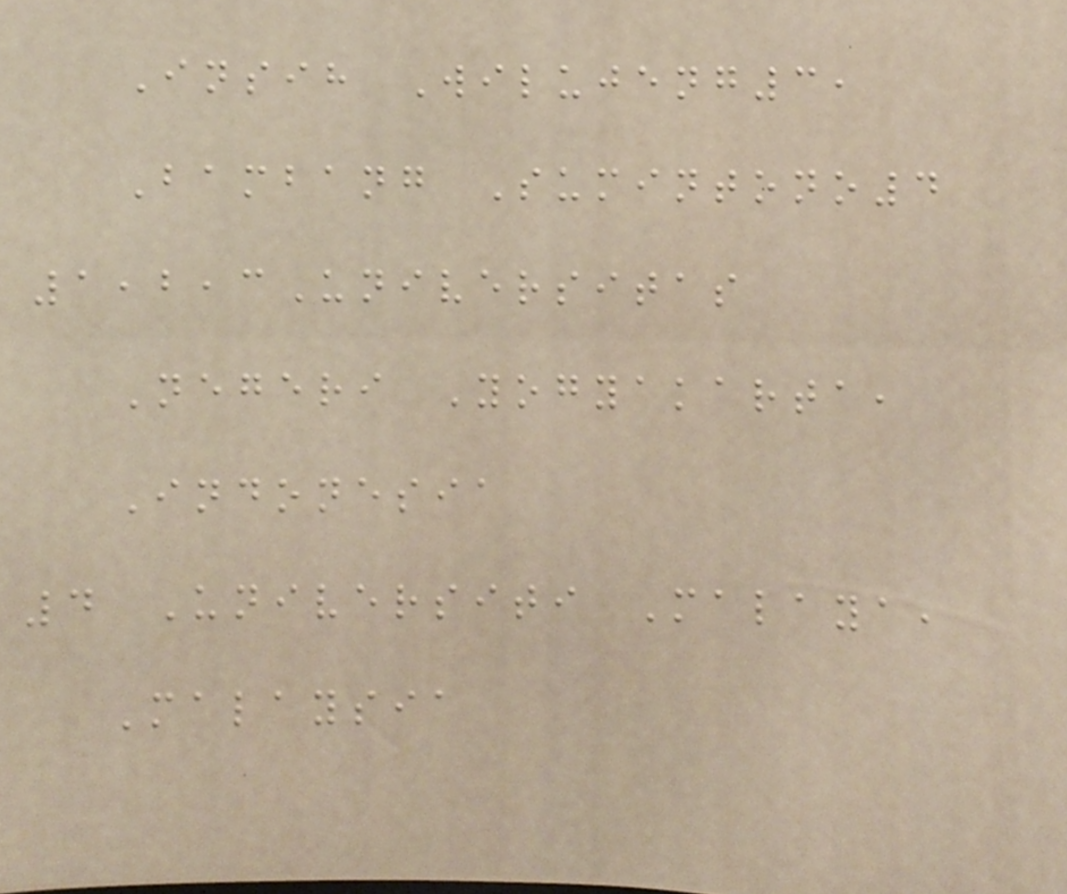Insih Wilujeng3,
Bambang Sumintono4
1,2,3Universitas
Negeri Yogyakarta,
Indonesia
4 Universiti Malaya,
Malaysia
